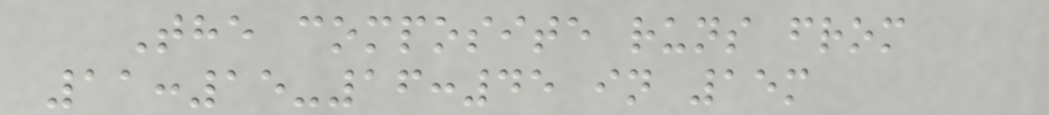The composite runs from
11:15-16:45 in 15m
